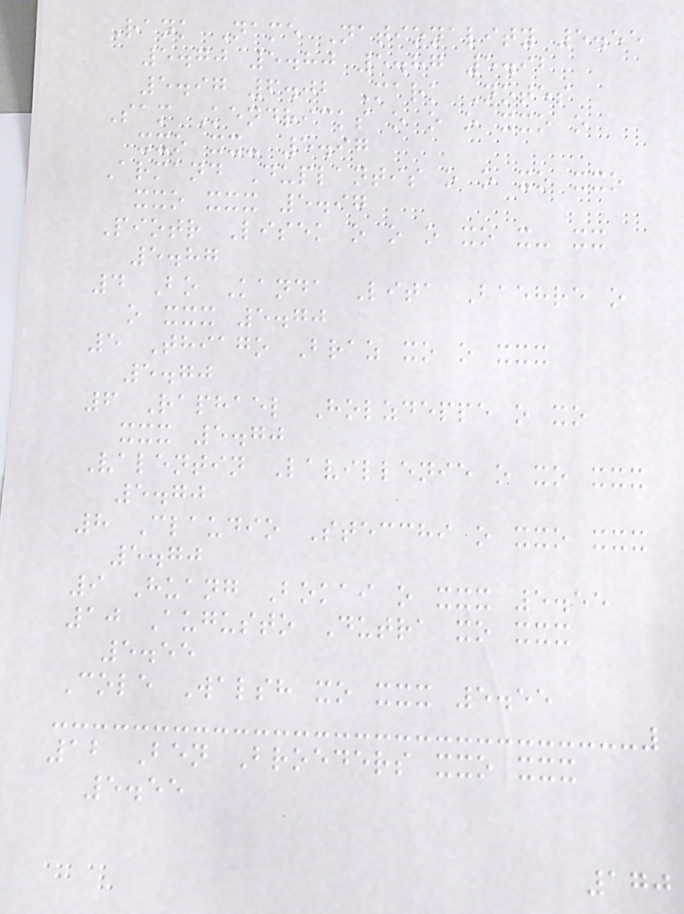Rank Name Nationality 5.55
5.70 5.80 5.87 5.92
5.97 6.02 Mark Notes
Sam Kendricks o o o xxo o
xxo xx- 5.97
Armand Duplantis o o xo xxo
xxo xxx 5.97
Piotr Lisek o o o xo x- xx
5.87
4 Bo Kanda Lita Baehre o
o xxx 5.70
5 Thiago Braz xo o xxx
5.70
6 Raphael Holzdeppe o xo
xxx 5.70
Valentin Lavillenie o xo xxx
5.70
8 Claudio Stecchi o xxo xxx
5.70
9 Huang Bokai o xxx 5.55
10 Augusto Dutra xo xxx
5.55
Cole Walsh xo xxx 5.55
12 Ben Broeders xxo xxx
5.55
170
